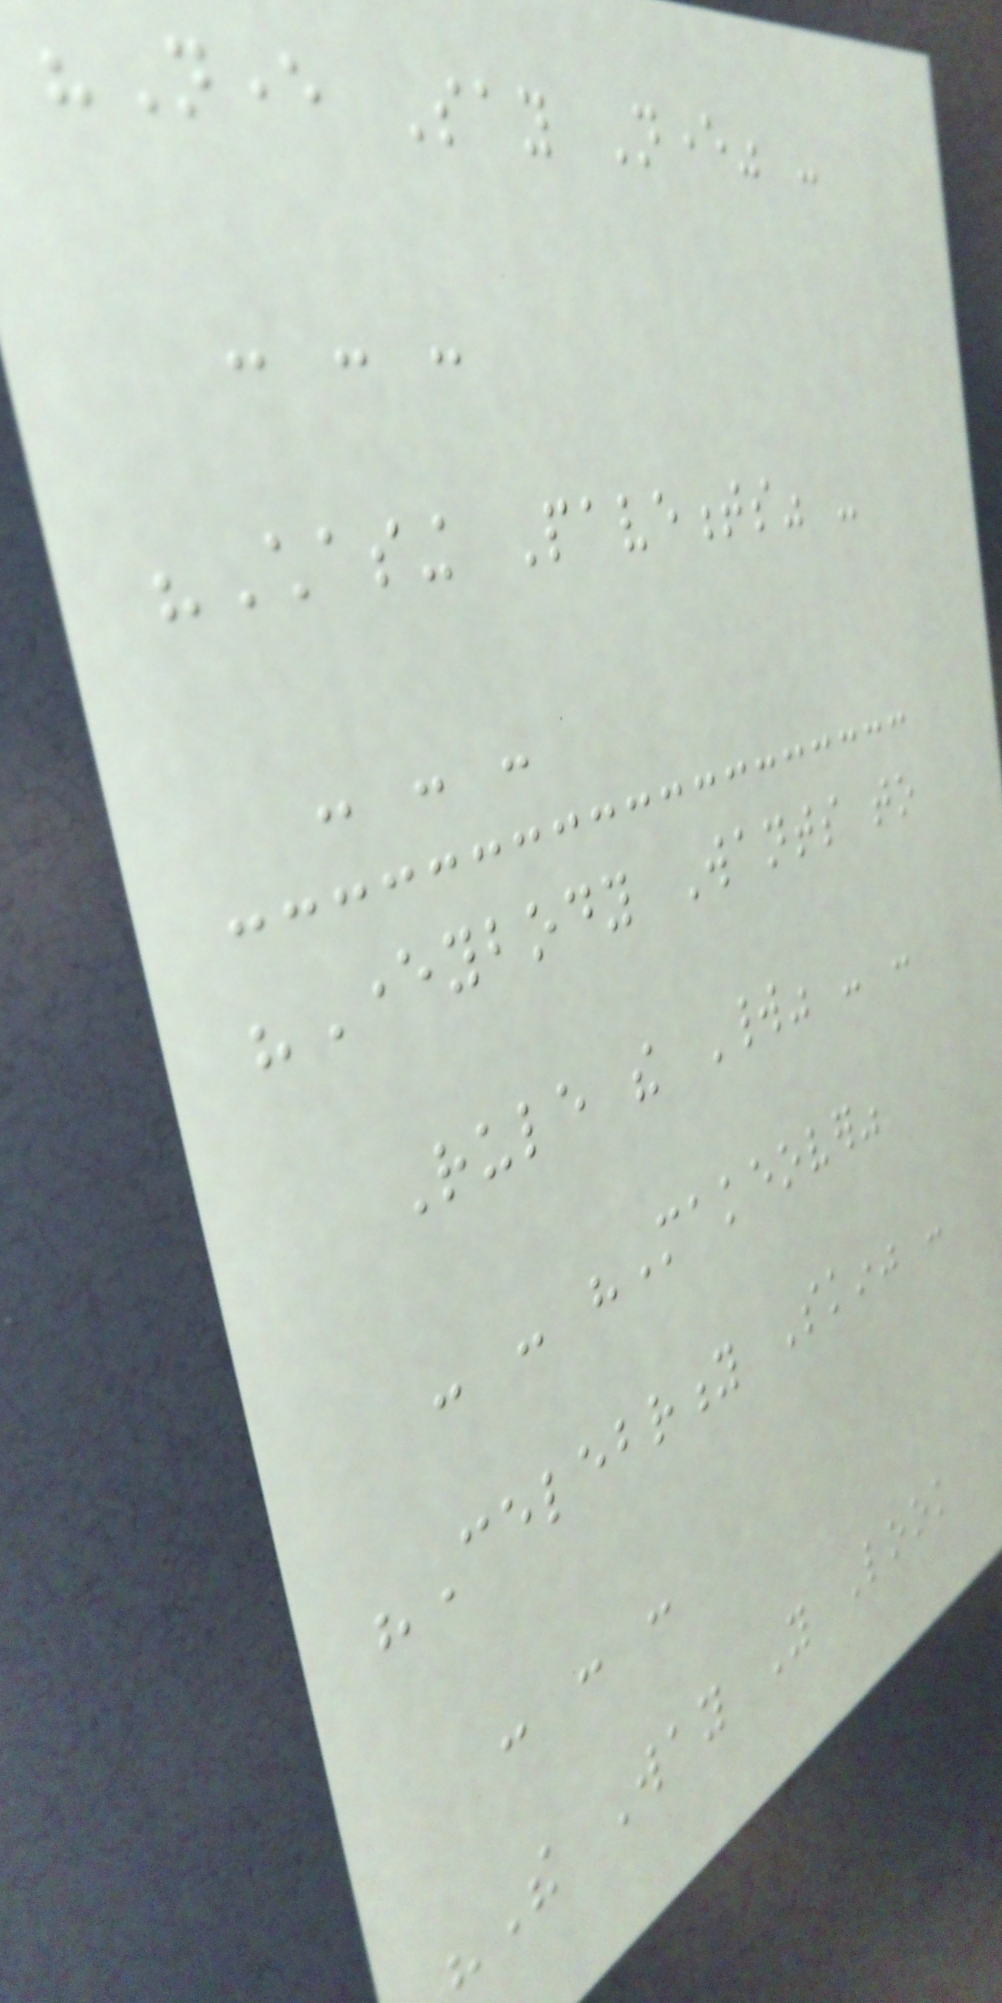"Never Say Never" -
- - -
"Chasing Pavements" -
- - -
"Everybody Wants to
Rule the World" - -
- - "Makeover"
"Celebrity Skin" -
- - -
"The Way You Look
